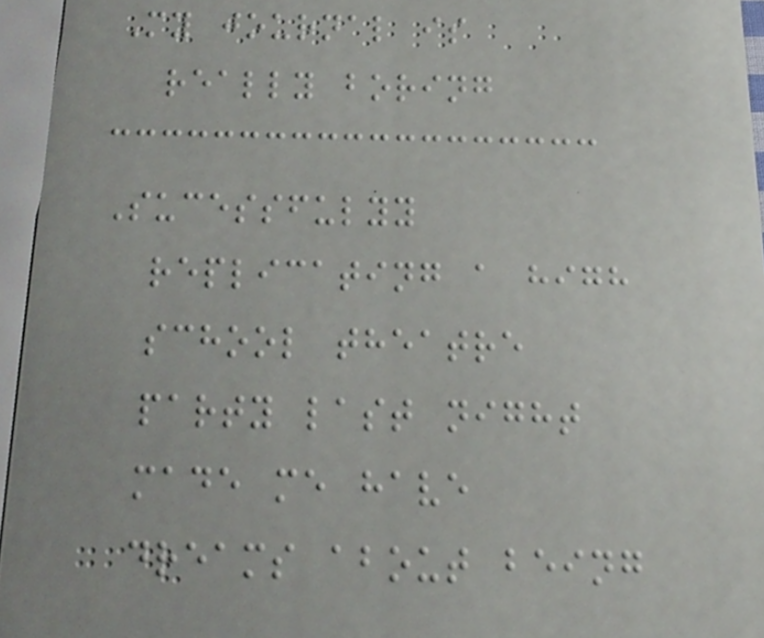My journal is
really boring
Sucessfulyy
replicating a high
school theatre
party last night
made me have
dreams about being
